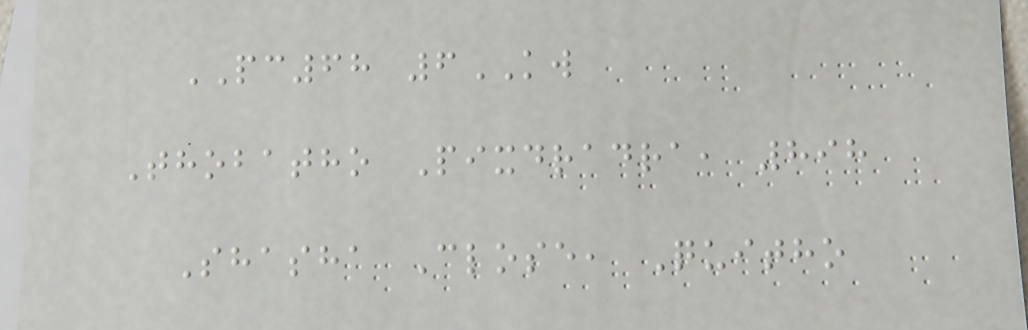PC68 6KW
Thobatho Pixdradra, 898
Shasha Close, Quitho
